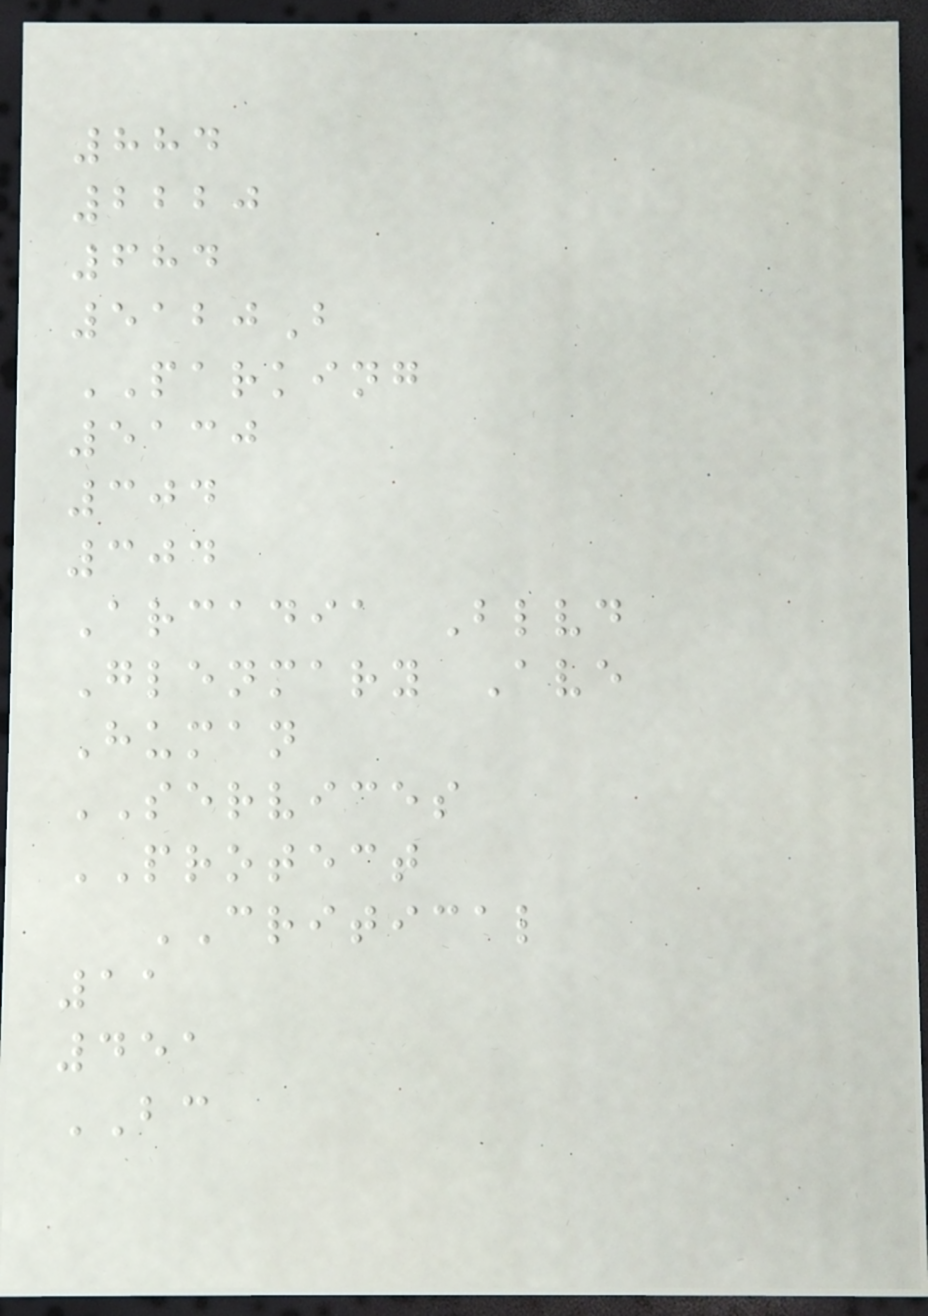884
2220
684
5120B
PARKING
5130
304
304
Arcadia Blvd
Glenmary Ave
Human
SERVICES
PROTECT
CRITICAL
11
451
BC
